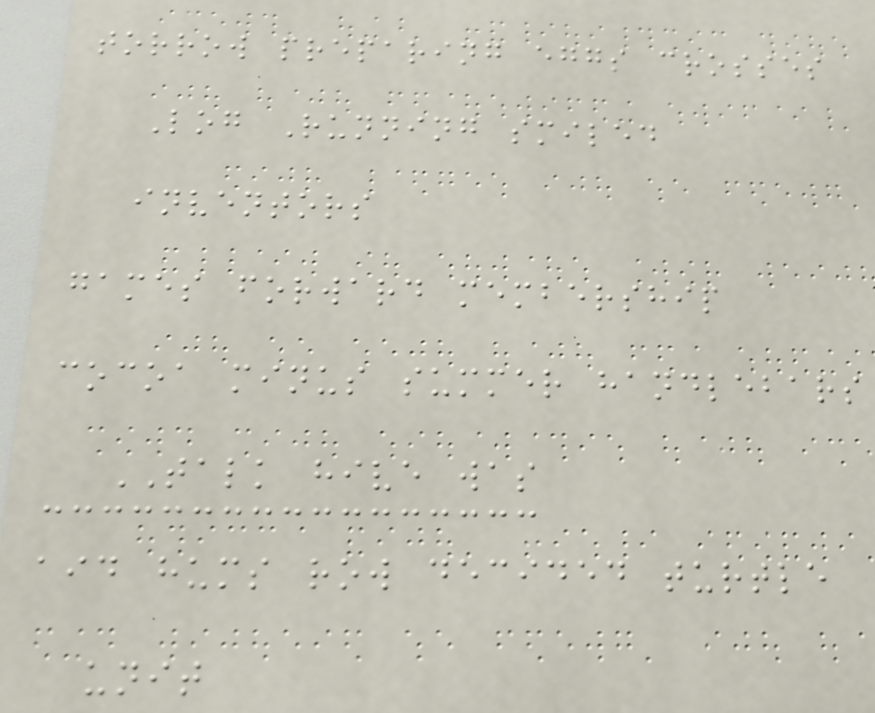torrow preparing eggs crosses
Log Running smiled
inventors
games forward membership
cocoa minus summer handlebars
TALK hive was
aid hums row decided turtle
unit
